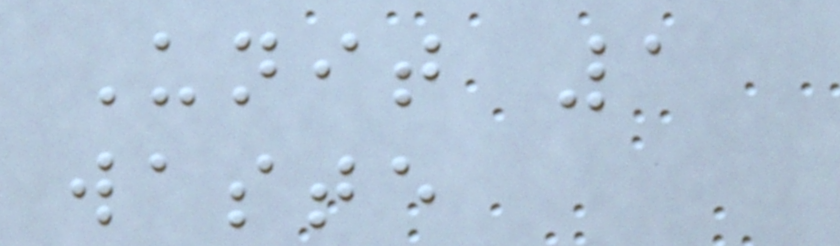Unit 1
waste
